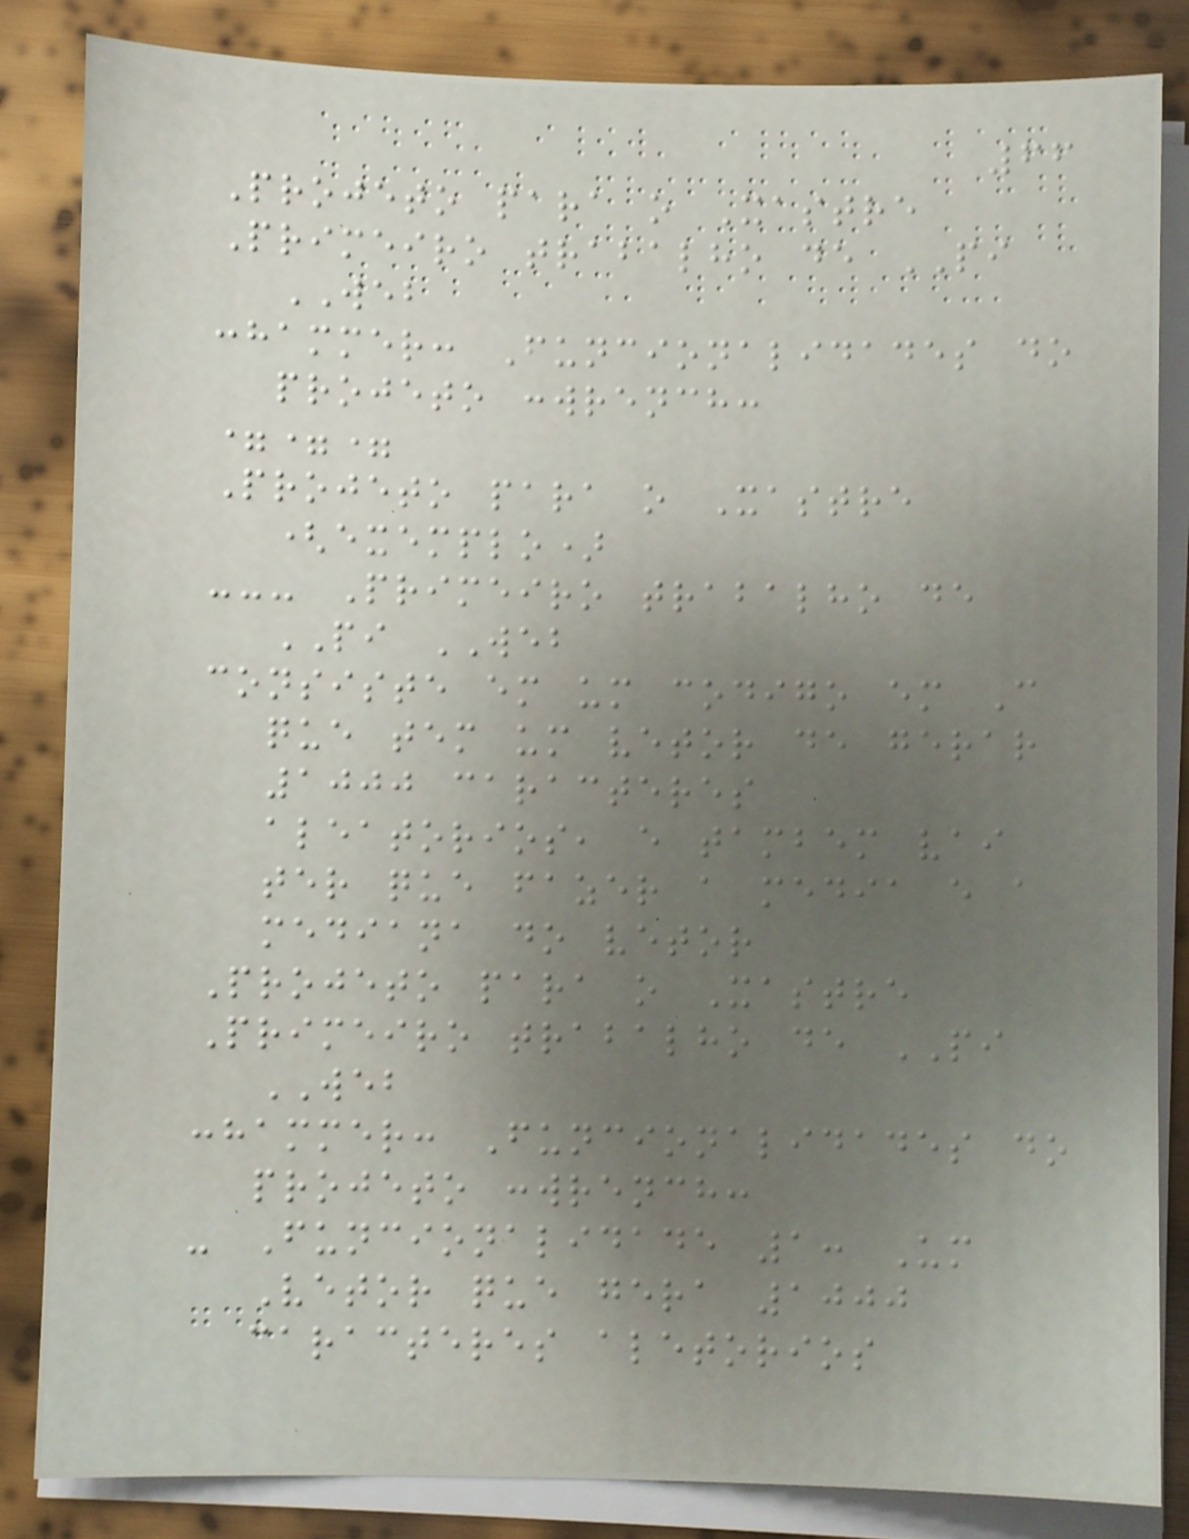66
Projeto para o Xastre
Primeiro trabalho de PI
WEB
:hammer: Funcionalidades do
projeto :wrench:
===
Projeto para o Xastre
(exemplo)
--- Primeiro trabalho de
PI WEB
consiste em um codigo em C
que tem um vetor de gerar
1000 caracteres
aleatorios, e tambem vai
ter que fazer a media e a
mediana do vetor
Projeto para o Xastre
Primeiro trabalho de PI
WEB
:hammer: Funcionalidades do
projeto :wrench:
- Funcionalidade 1: Um
Vetor que gera 1000
caracteres aletorios
